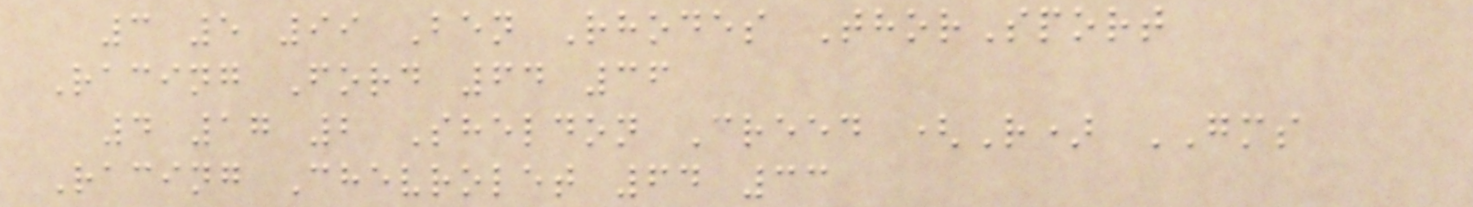3 5 99 Ben Rhodes ThorSport
Racing Ford 64 36
4 17 2 Sheldon Creed (R) GMS
Racing Chevrolet 64 33
